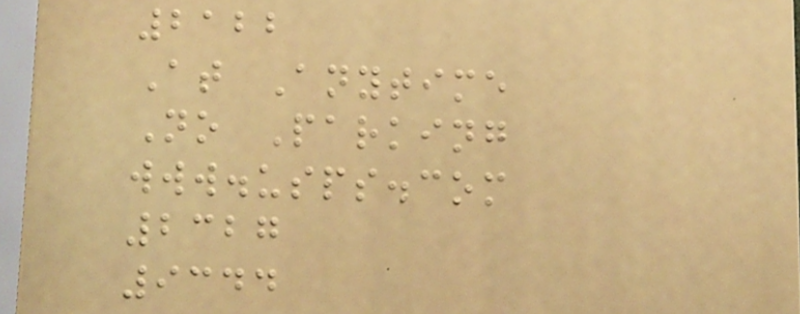2122
At Anytime
No Parking
www.usps.com
2327
9344
